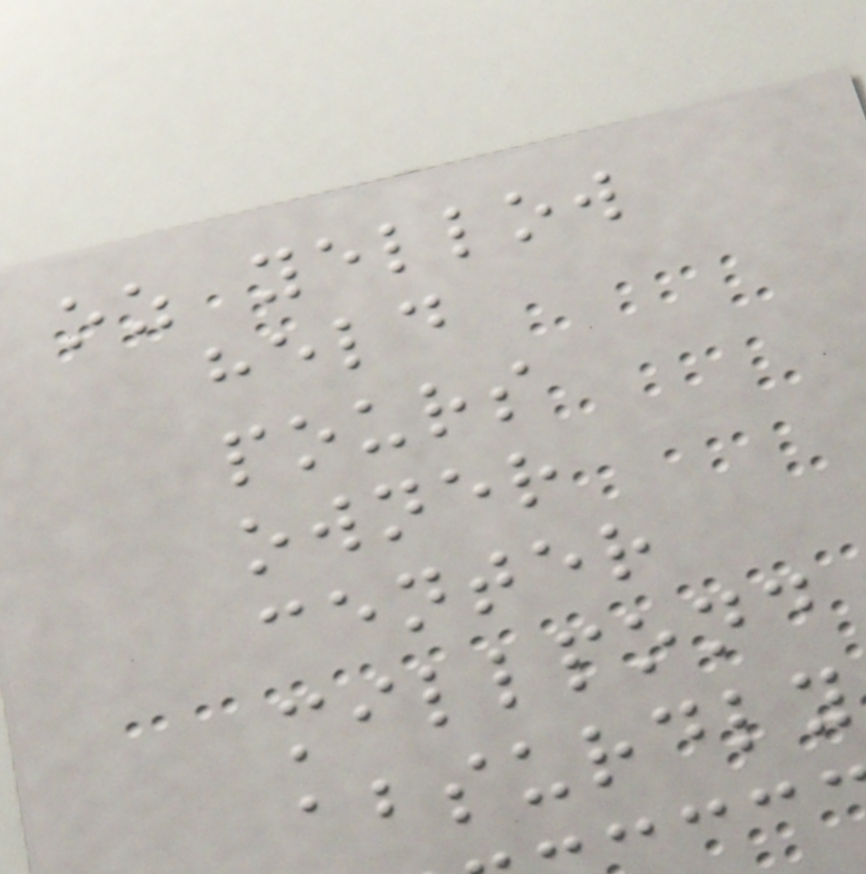oz yellow
held
pours
owner
center
millpond
absurdly
